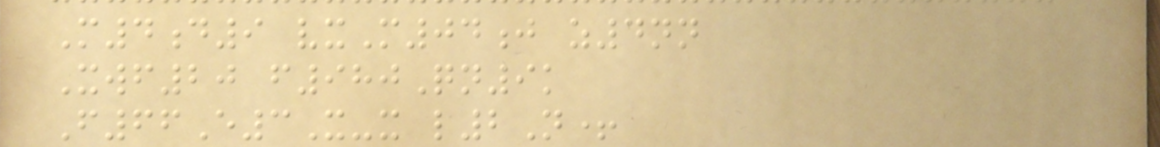M4d9 vxM04j z4nn
Xwf20 f980Qn9k
F66E3X-x l2N+
